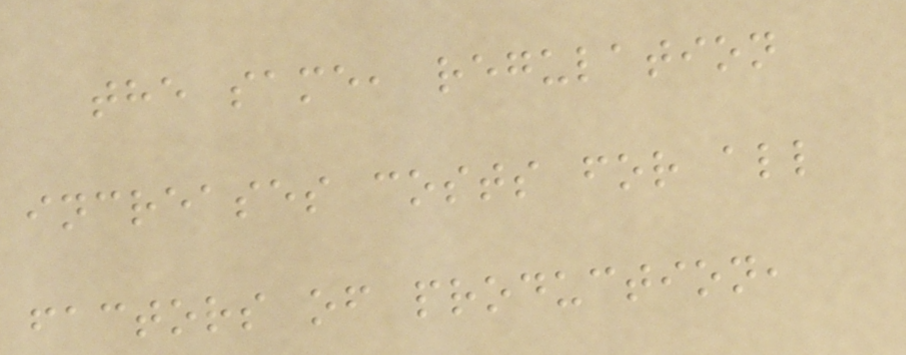the same, regulation
increases costs for all
factors of production,
